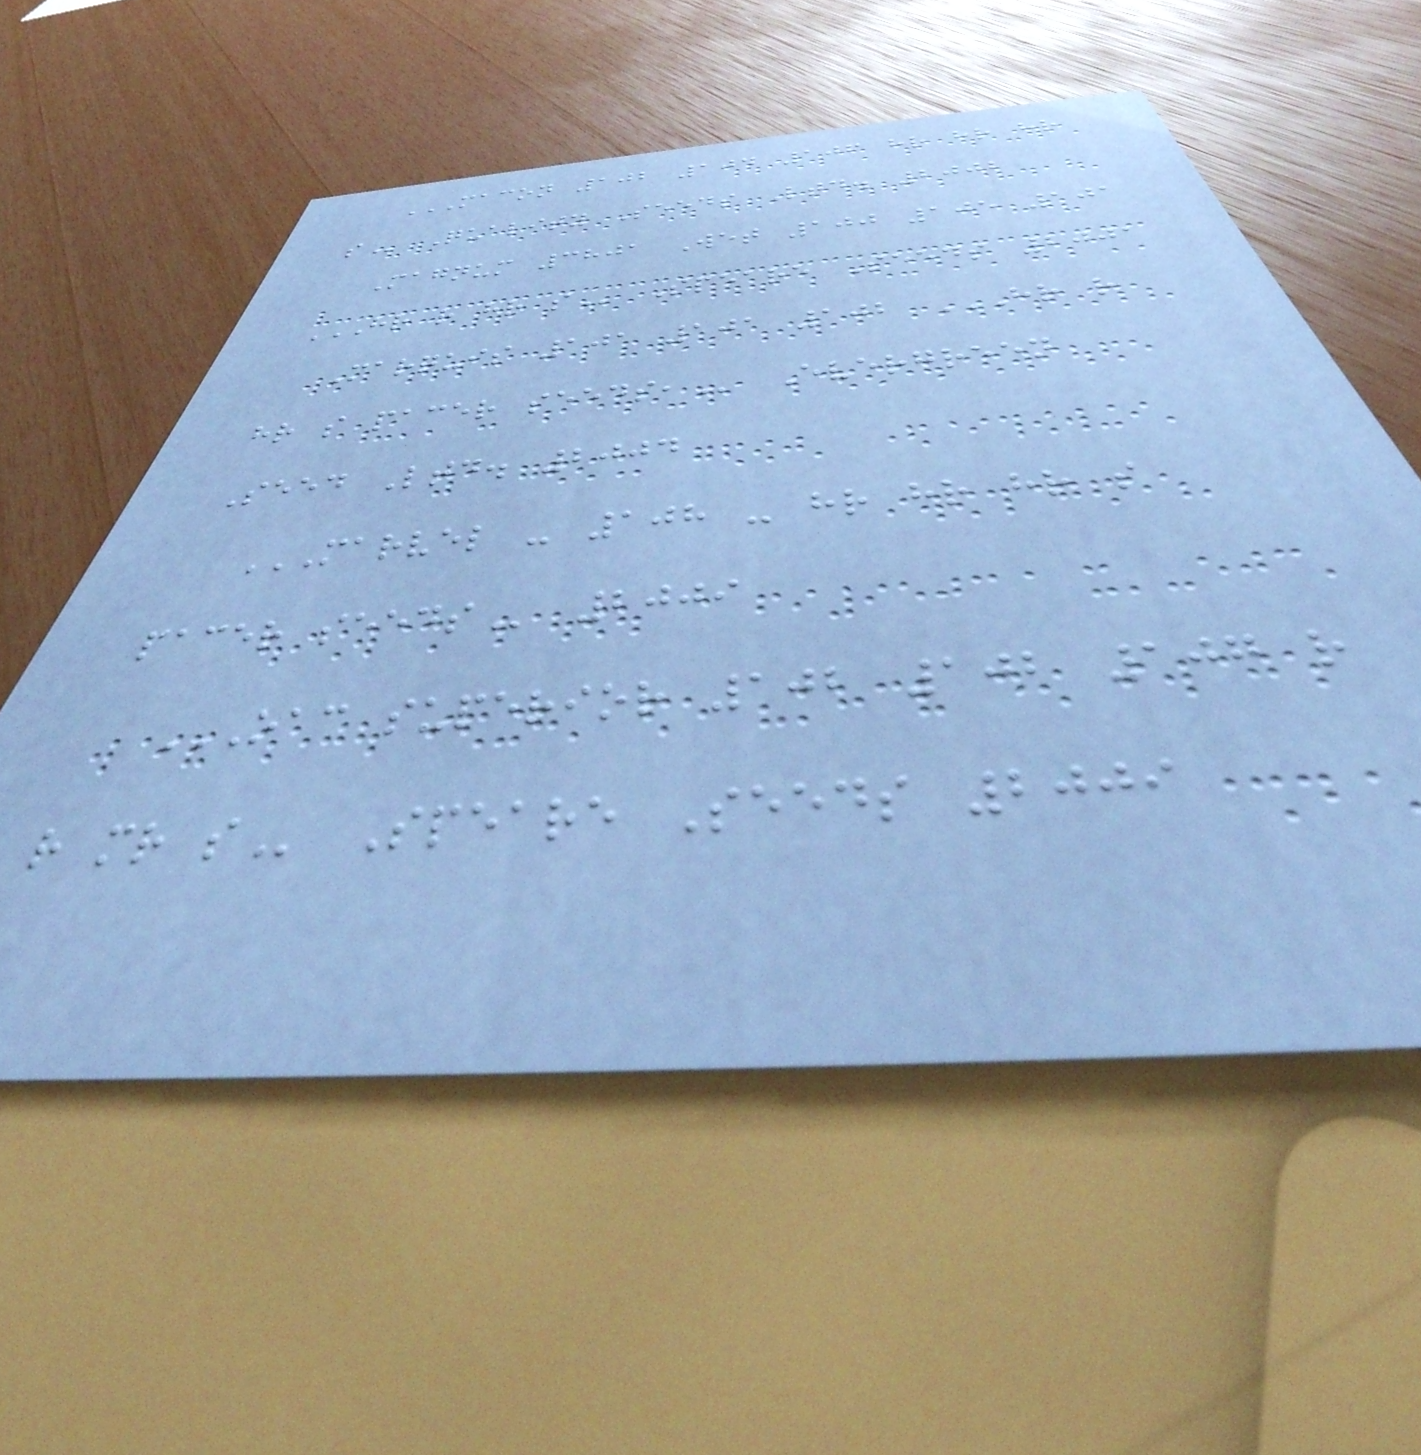MACON 102 104 106 HR HR HR
S Quality Seeds Ltd. 2002
Magnum 3801 Wet 100 105 101
HR R HR S Speare Seeds 2001
Marquis 101 101 102 HR R
HR S PACER SEEDS, Evergreen
Seed Ltd. 2004
MARVEL - 108 - HR HR HR S
PACER SEEDS 2009
OAC SUPERIOR 102 102 107 R
R MR S Speare Seeds 2009
